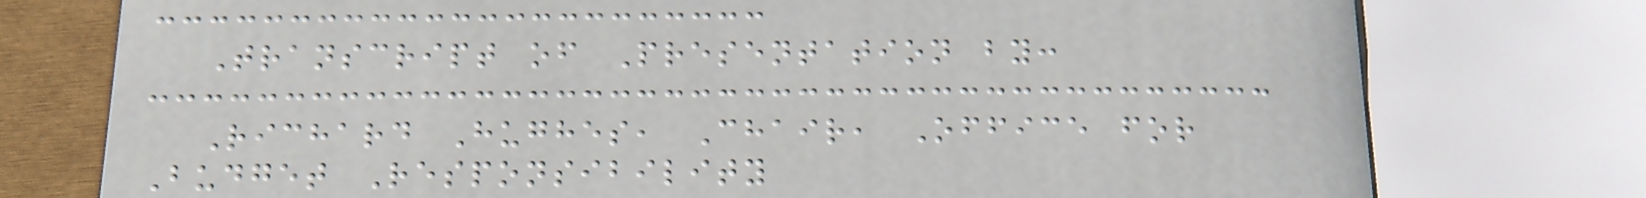Transcript of Presentation by:
Richard Hughes, Chair, Office for
Budget Responsibility
